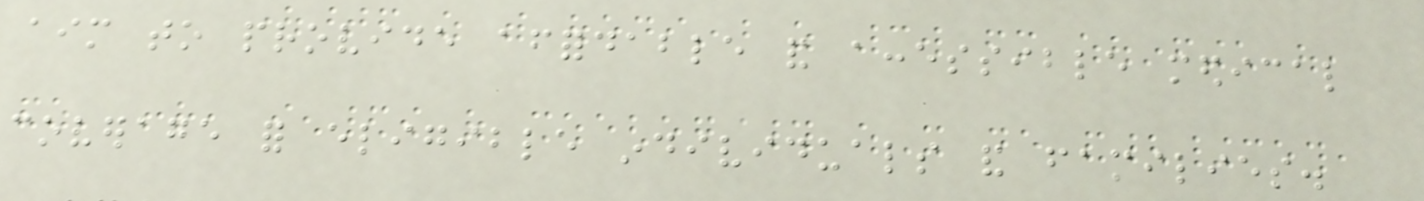aim to provide affordable and accessible medical
coverage for eligible individuals and families.
